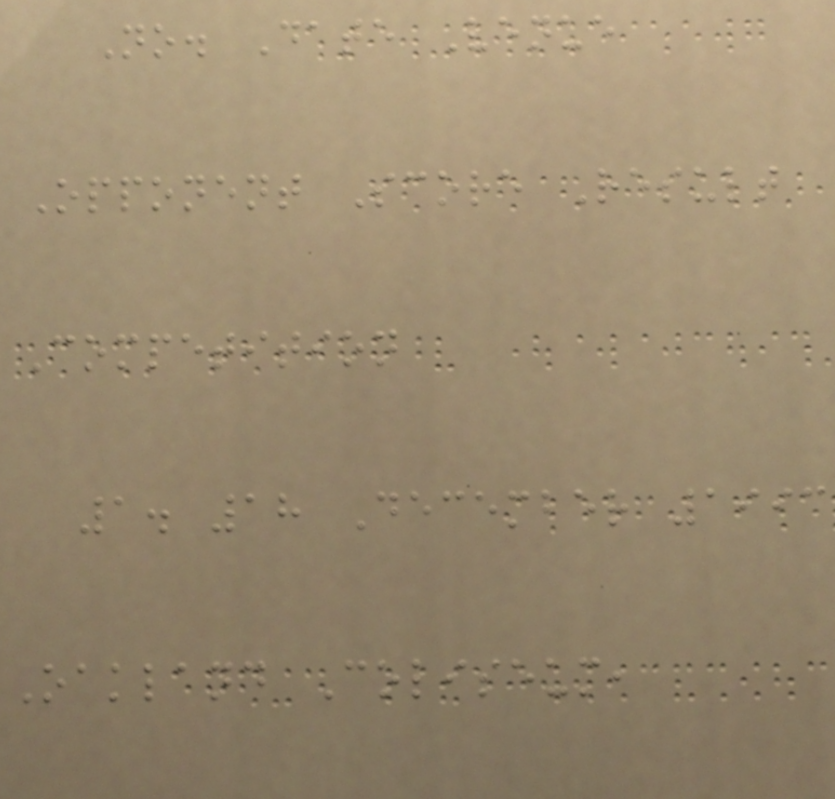No. Date Venue
Opponent Score Result
Competition
1. 18 December 1993
Oakland Coliseum,
